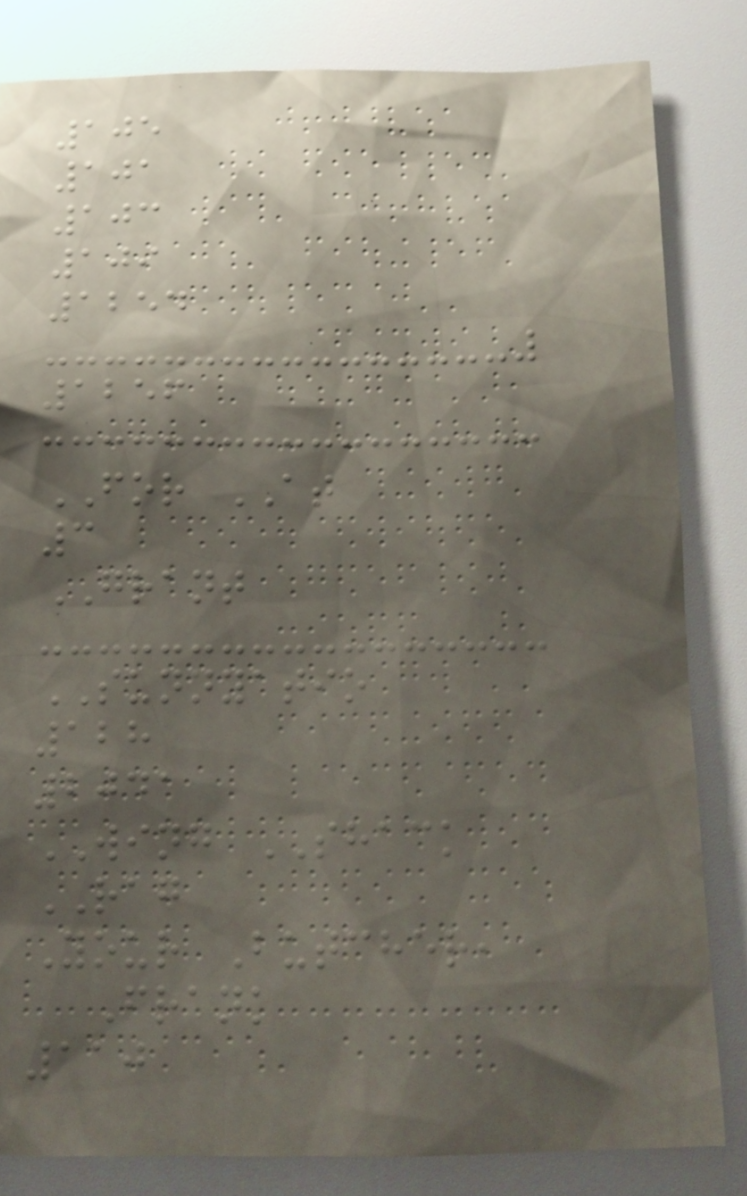105
101
103
109
1254
1256
FOR AT
3
GRANT
SUNNYATIO
128
2041
WING SHACK
RAG
Your Butcher,
Frank
110
